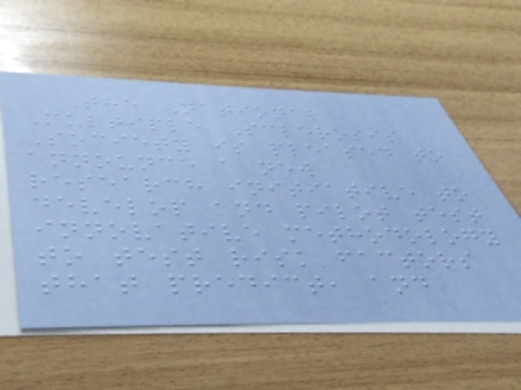The National
Multiple Sclerosis
Society is pleased to
announce a new
research initiative to
develop and pilot test
innovative methodology
to test risk factors
that predict, and
